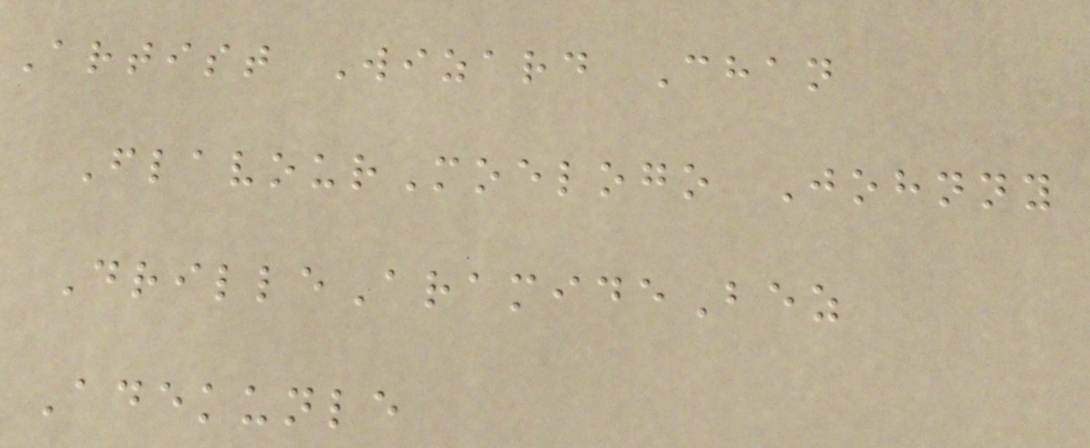Artist Wizard Chan
FlavourMoelogo Johnny
DrilleAramideBez
Adekunle
